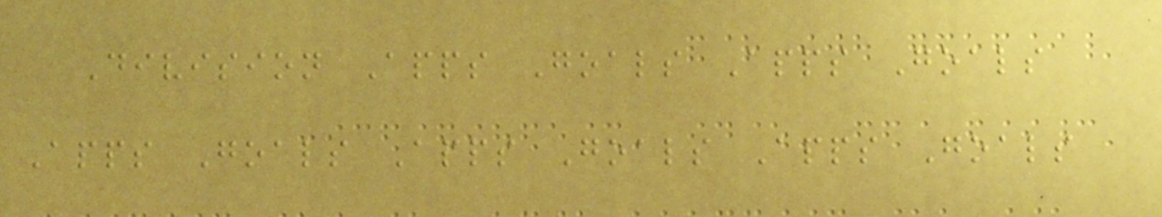Division Apps Goals Apps Goals
Apps Goals Apps Goals Apps Goals
